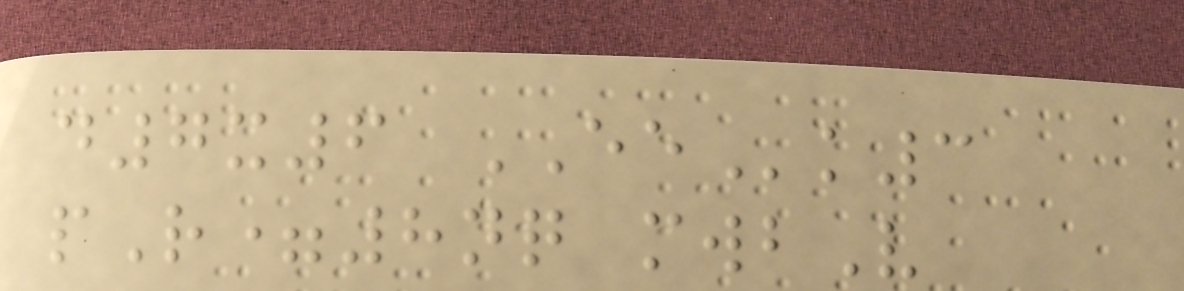d7x6 EEk3
pR=8nq mwbV
